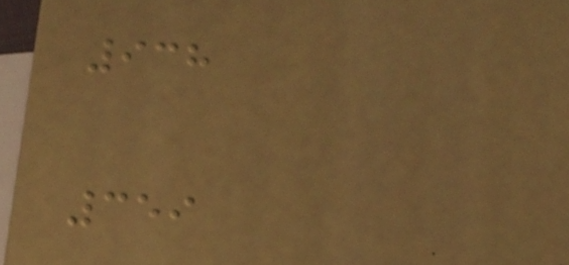938
359
